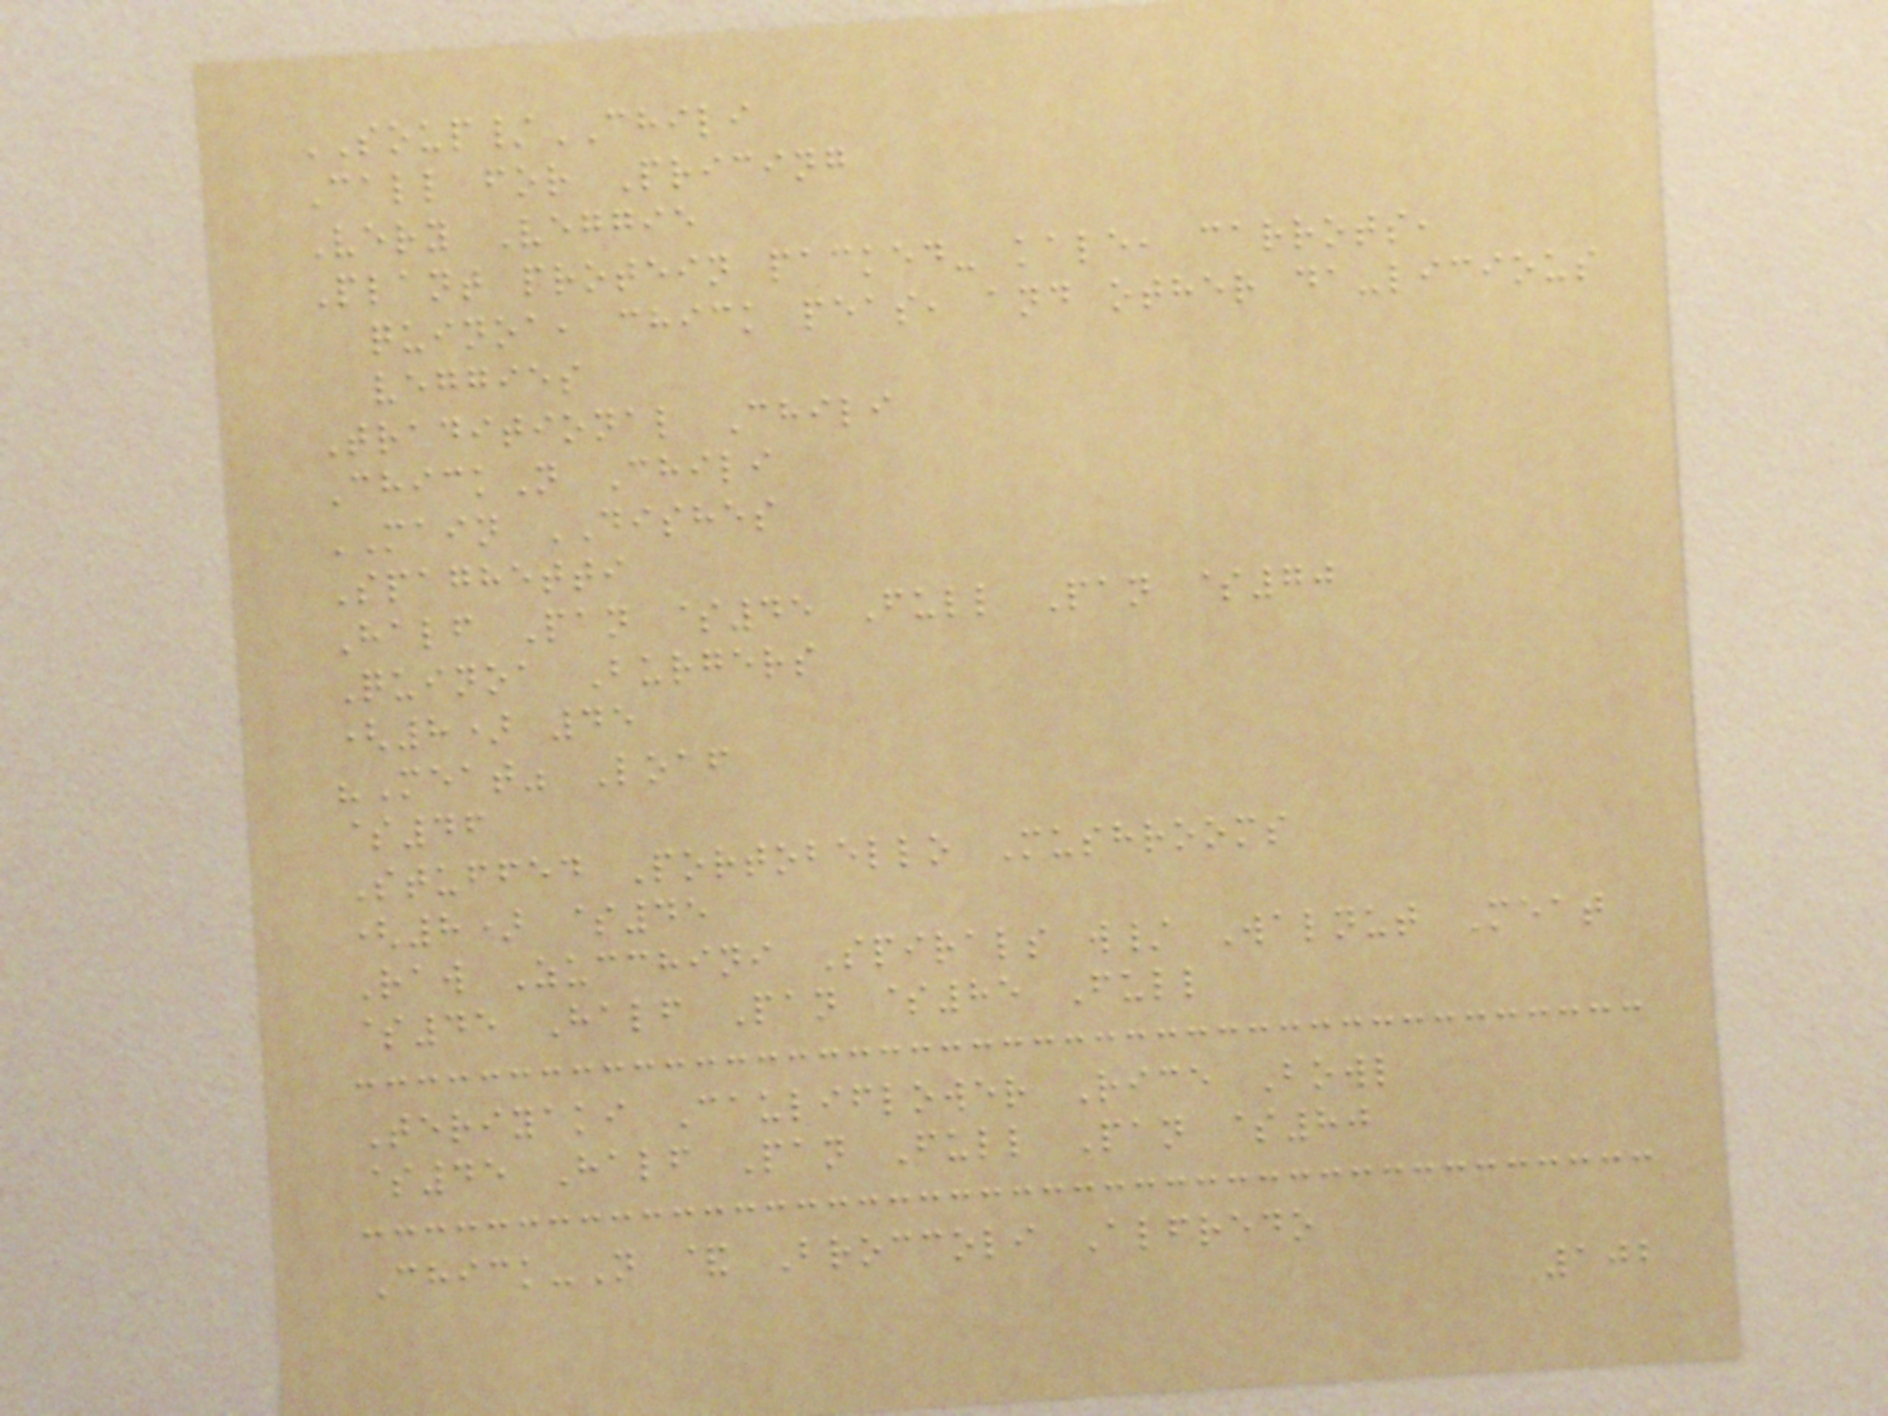SOUP/CHILI
Call for Pricing
Very Veggie
Plant protein packed- kale, carrots,
quinoa, chick peas, and other da-licious
veggies
Traditional Chili
ChickN Chili
MAIN DISHES
Spaghetti
Half Pan $45 Full Pan $70
Quinoa Burgers
(8) 45
"Meat" Loaf
$46
Stuffed Portobello Mushrooms
(8) $45
Raw Zucchini Spirals w/ Walnut Meat
$45 Half Pan $85 Full
Teriyaki Cauliflower Rice Bowl
$45 Half Pan Full Pan $80
Chick-N & Broccoli Alfredo
102
